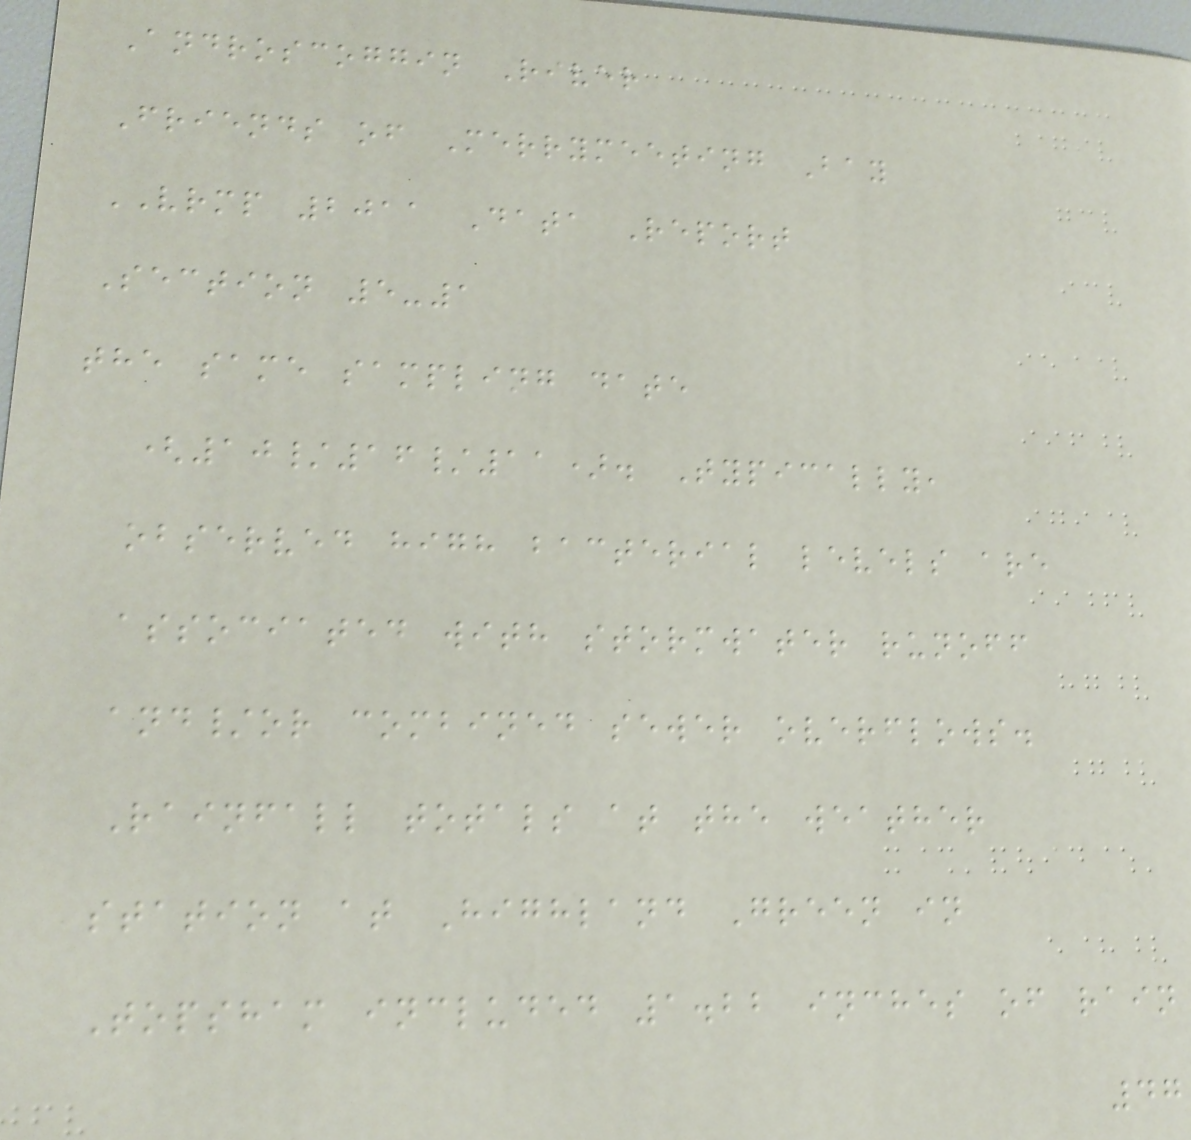Androscoggin River
Friends of Merrymeeting Bay
VRMP 2011 Data Report
Section 5-1
the same sampling date
(10/16/11). Typically,
observed high bacterial levels are
associated with stormwater runoff
and/or combined sewer overflows.
Rainfall totals at the weather
station at Highland Green in
Topsham included 1.22 inches of rain
47
